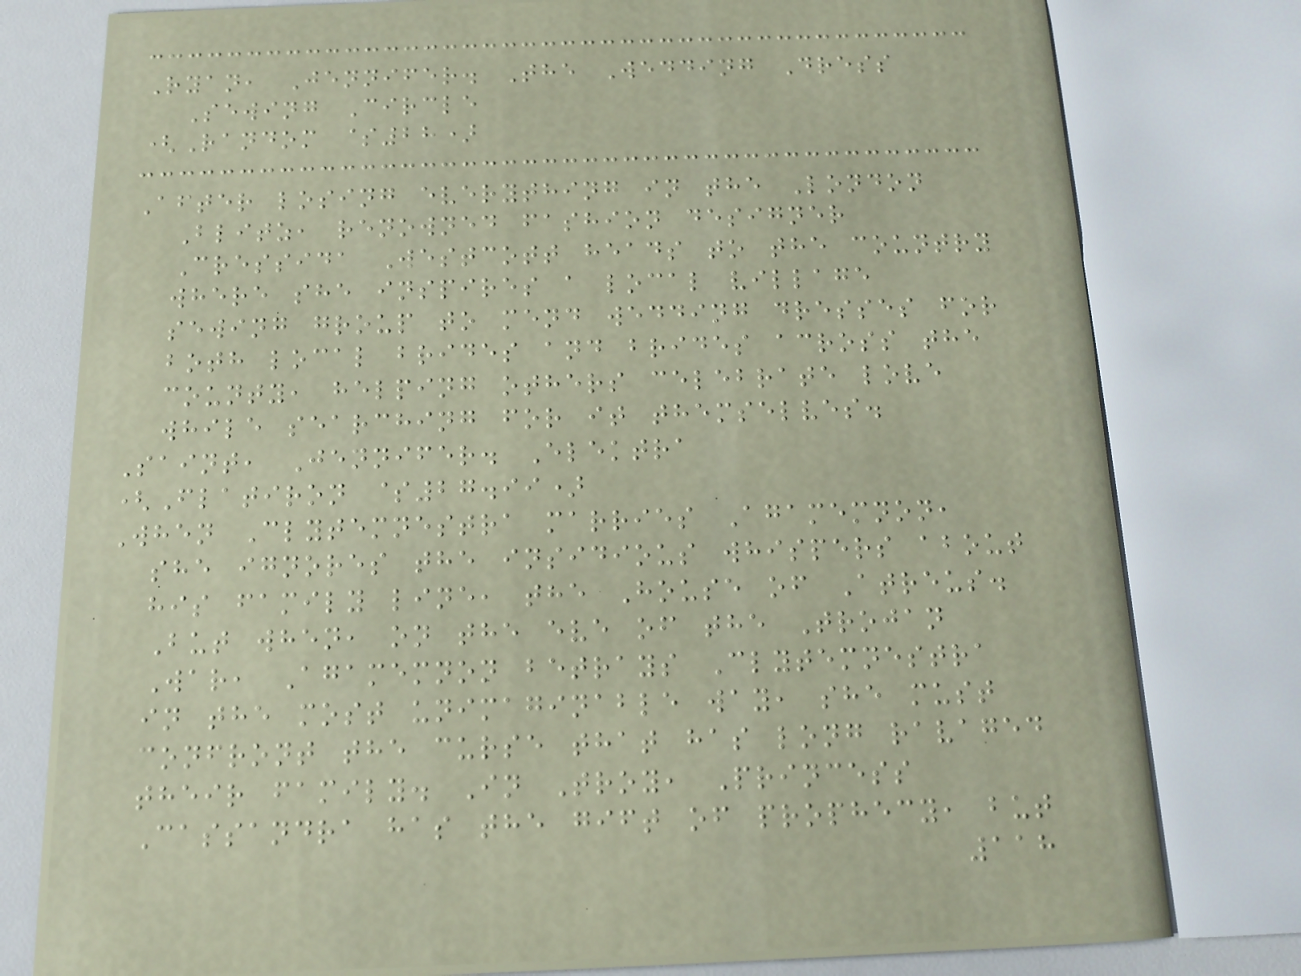Ryan, Jennifer. The Wedding Dress
Sewing Circle
(Random $28)
After losing everything in the London
Blitz, renowned fashion designer
Cressida Westcott heads to the country
where she inspires a local village
sewing group to mend wedding dresses for
both local brides and brides across the
county, helping others celebrate love
while searching for it themselves.
Saint, Jennifer. Elektra
(Flatiron $27.99)
When Clytemnestra marries Agamemnon,
she ignores the insidious whispers about
his family line, the House of Atreus.
But when, on the eve of the Trojan
War, Agamemnon betrays Clytemnestra
in the most unimaginable way, she must
confront the curse that has long ravaged
their family. In Troy, Princess
Cassandra has the gift of prophecy, but
118
